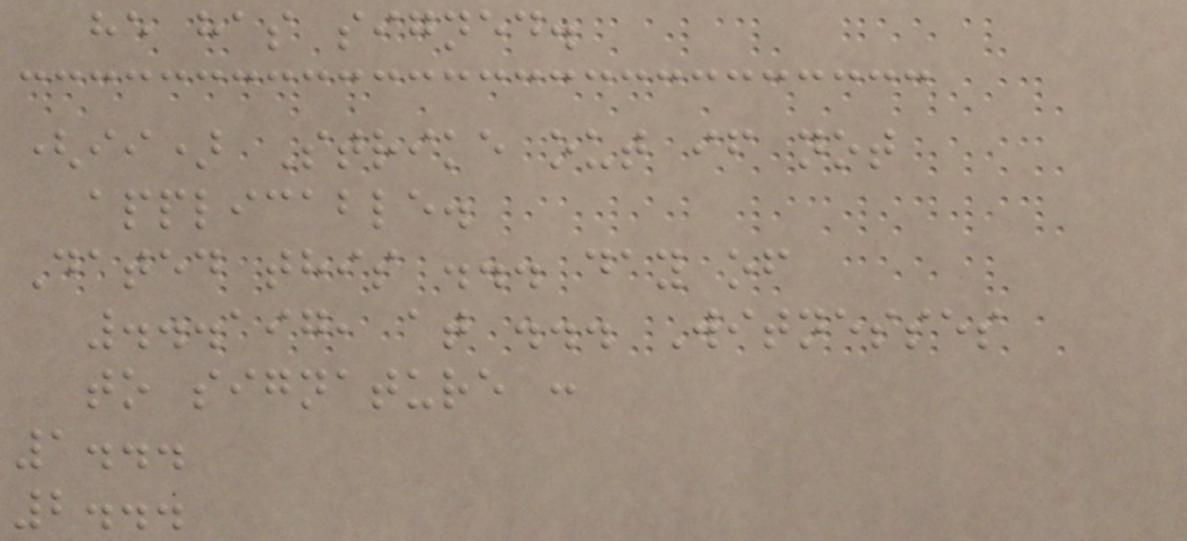he has signed.
(ii) Strike out if not
applicable.
Dated this ... day of
...197, at ... Witnesses
to signature :
1...
2...
